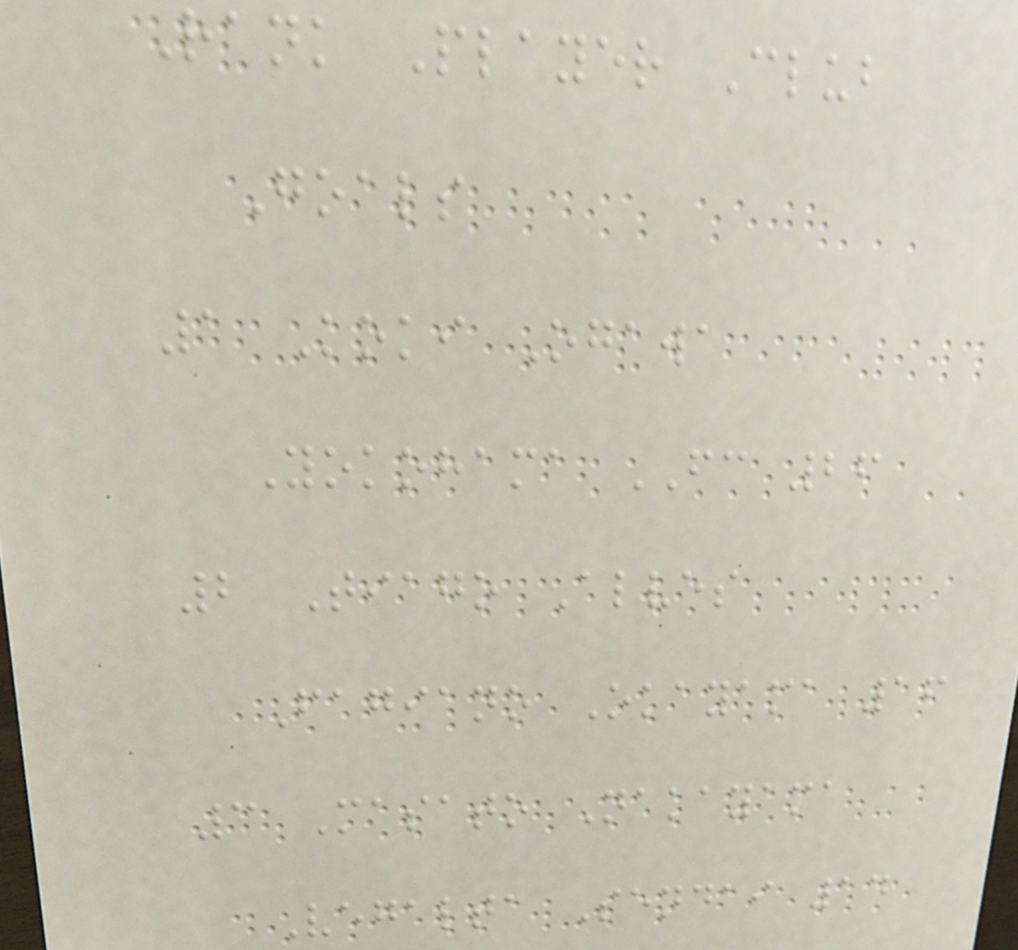Rank Player Club
Goals
1 Koki Ogawa
Yokohama FC 26
2 Tiago Alves
Fagiano Okayama 16
3 Masato Nakayama
Vegalta Sendai 14
